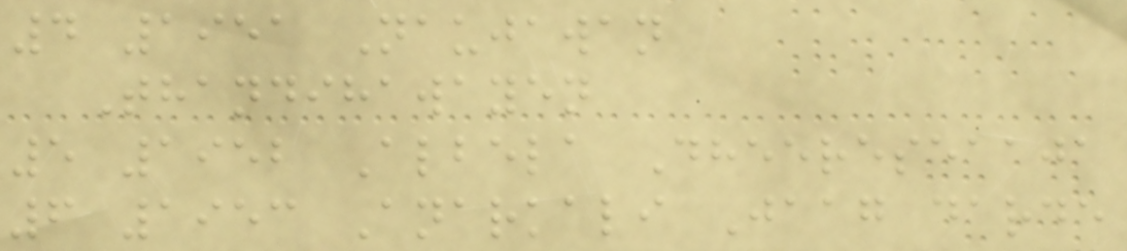4 1951 Naujawan
Thandihawayen
5 1952 Albela Dheereseaaja
6 1953 Anarkali Jaag darde
